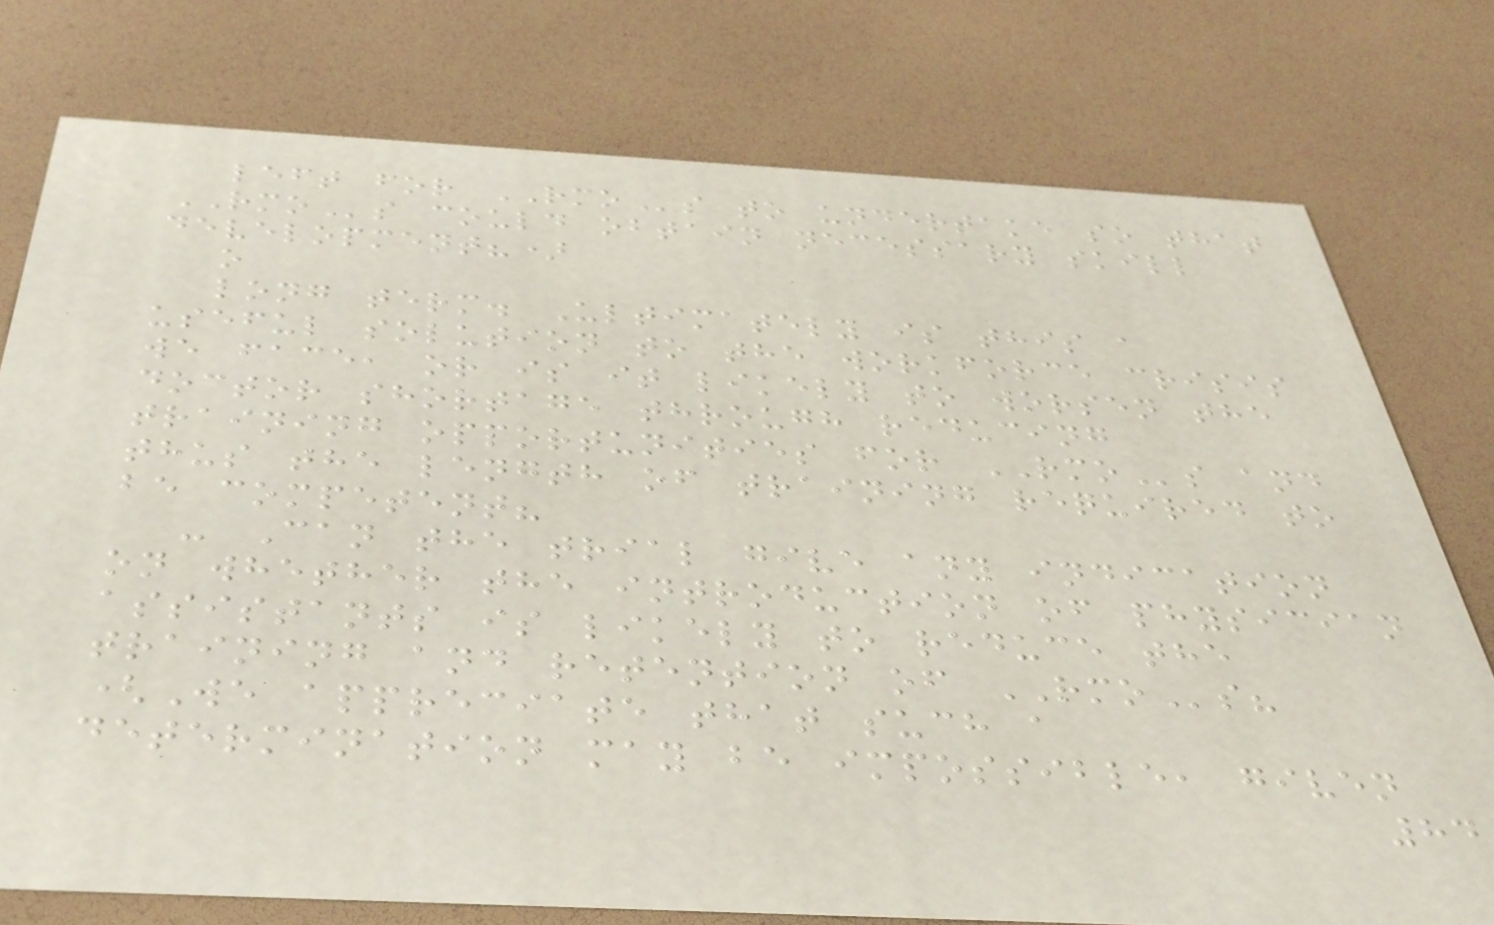left for RMOs to undertake so that
RMOs could obtain necessary skill
development?)
o
long term. Ultimately is this a
useful solution to the workforce crisis
we face, or is it likely to worsen the
doctor shortage through reducing
training opportunities for RMOs and
thus the length of training required to
be competent?
- Can the trial give any indication
on whether the introduction of physician
assistants is likely to reduce the
training and retention of RMOs?
(We appreciate that such a
determination may be impossible, given
84
